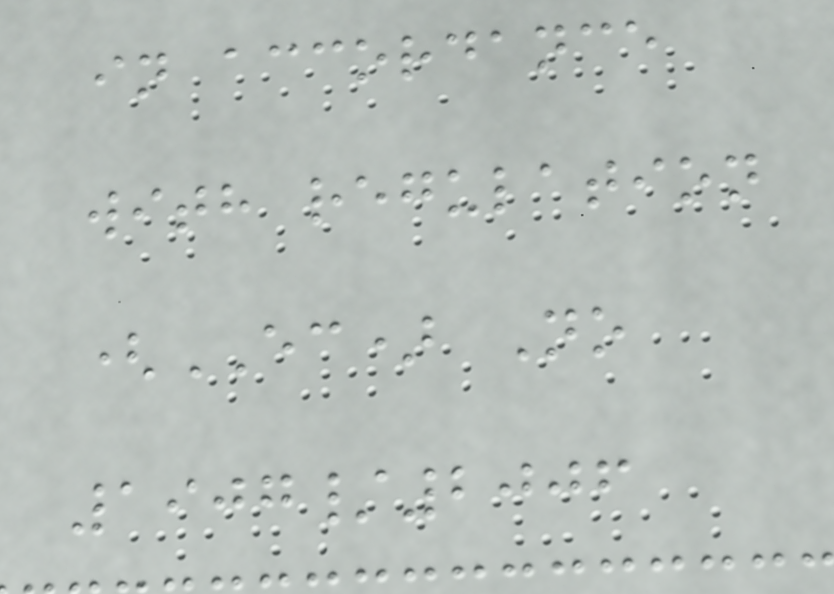in accordance
with regulation
(EC) No
1907/2006
